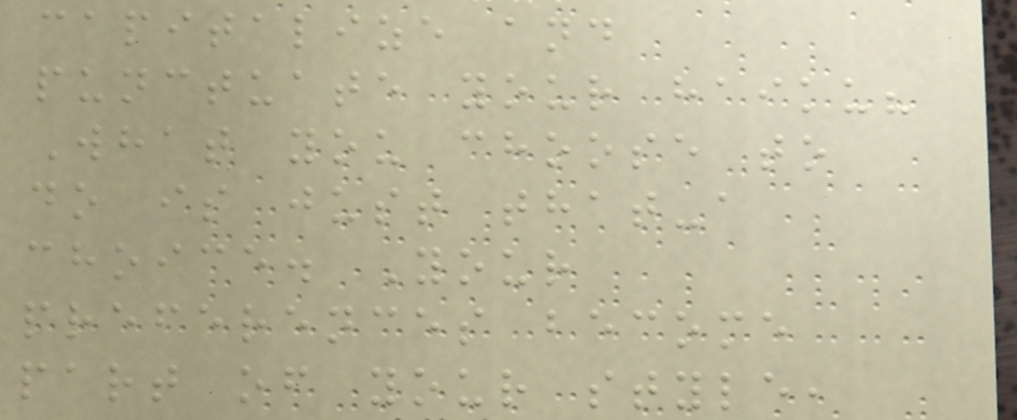capitalize and
punctuate your haiku?
What you choose to
do is just that-a
choice. Your
preferences become
part of your style,
